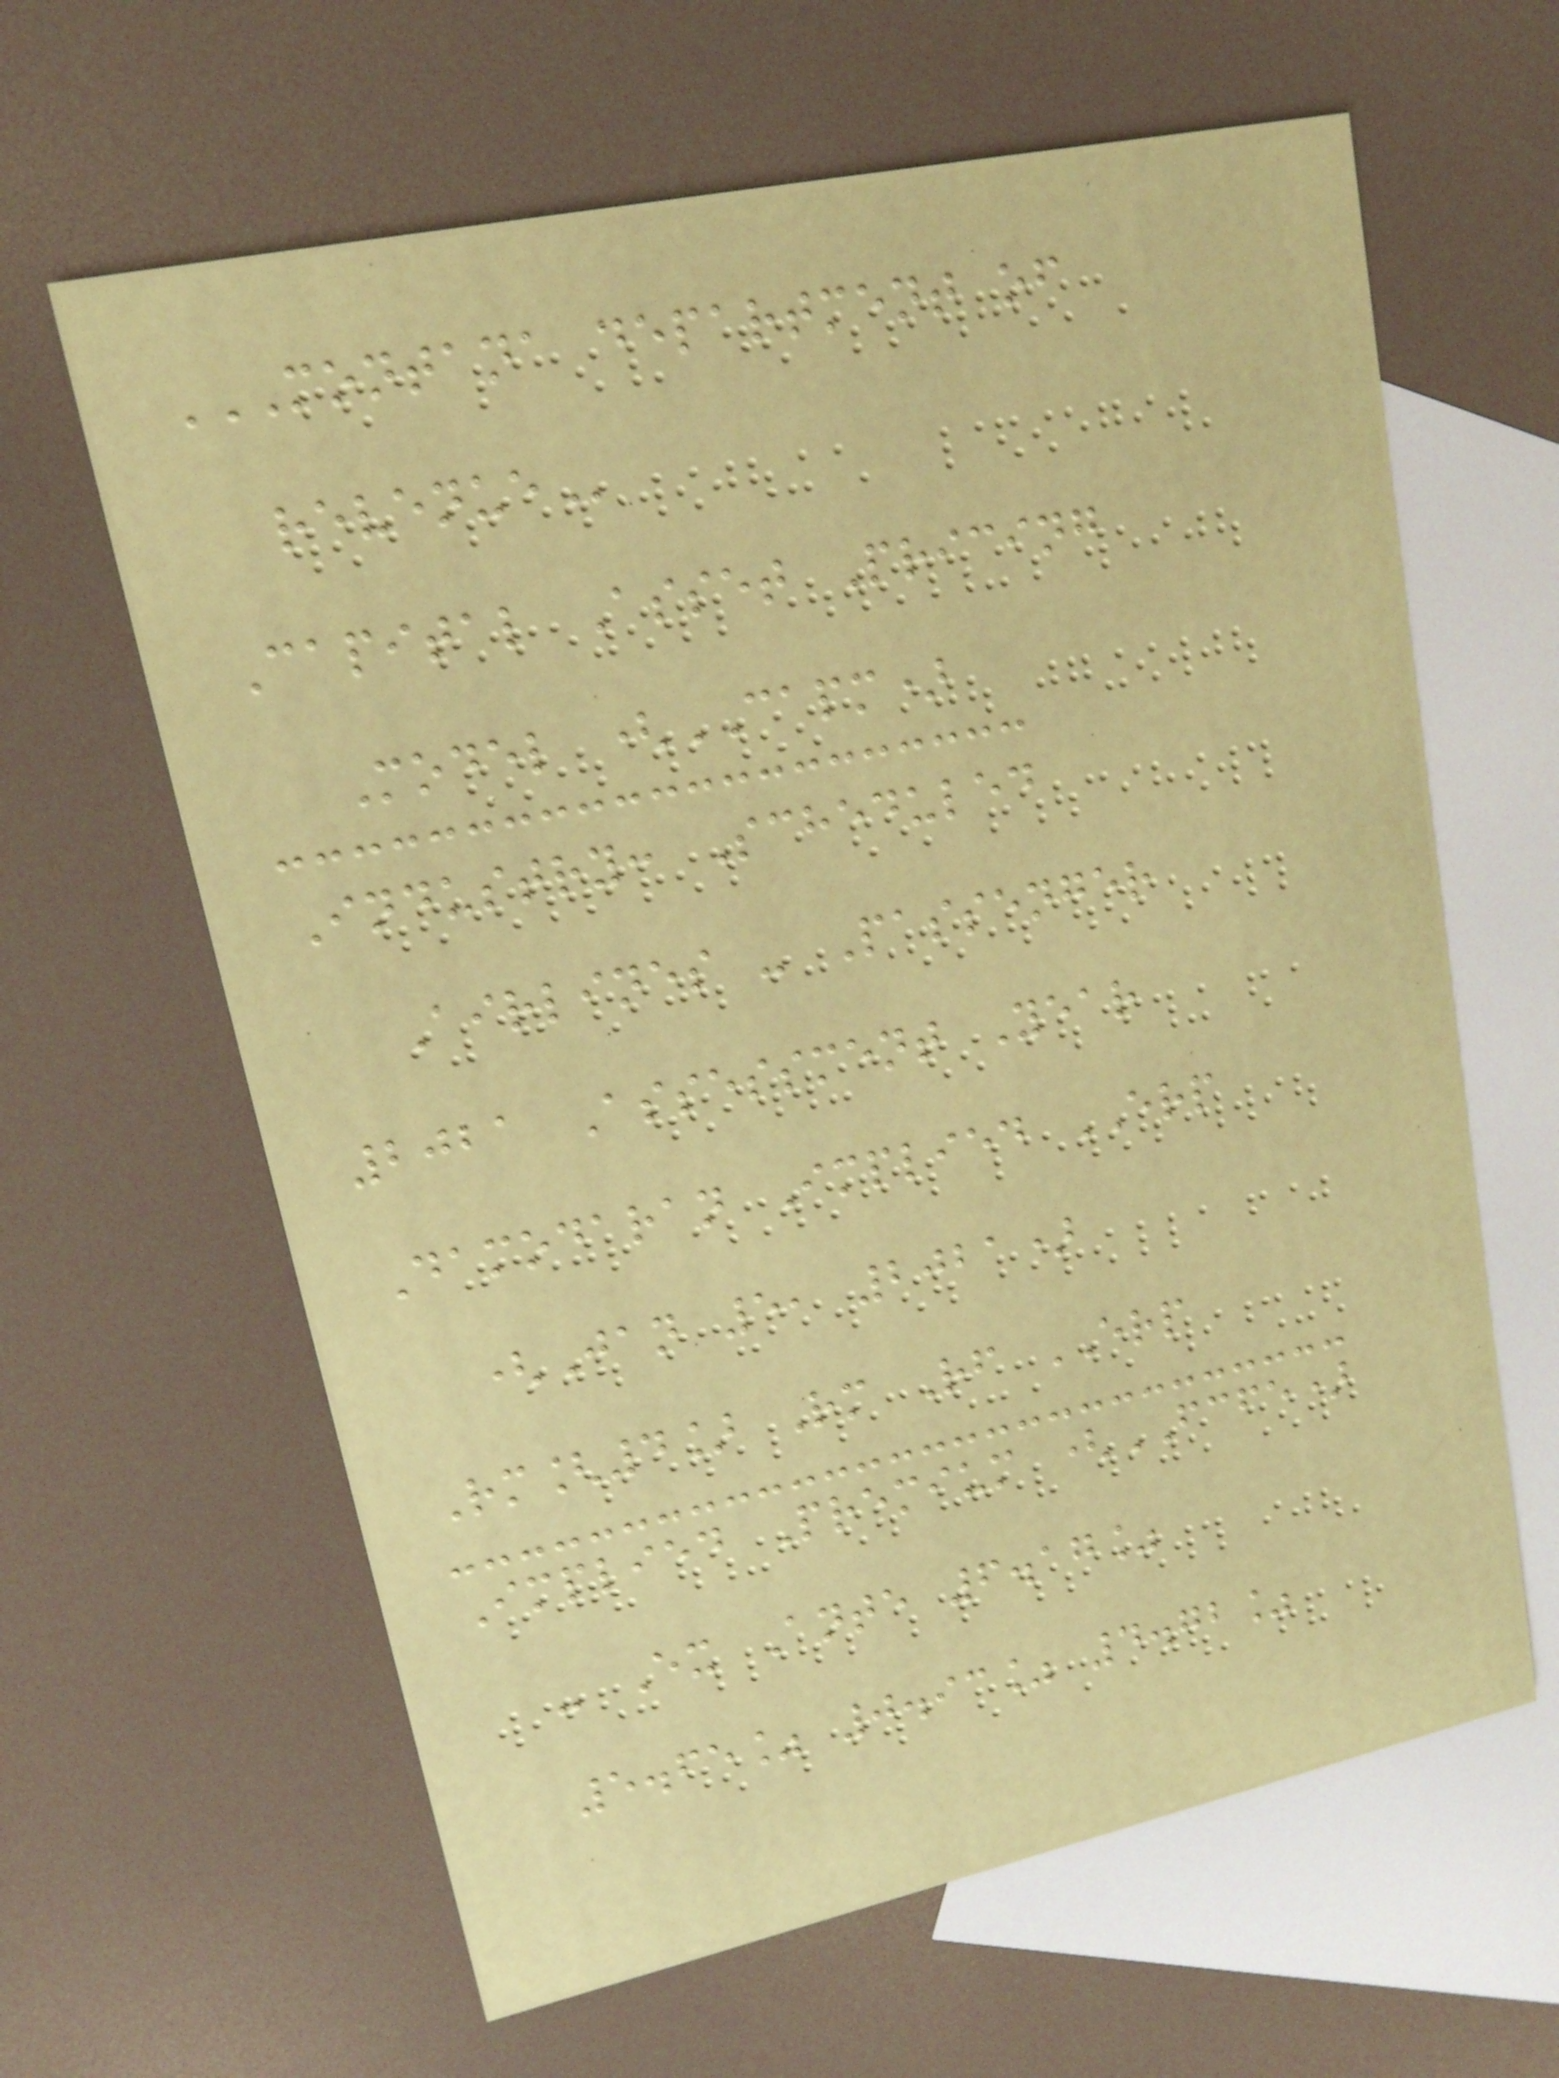MONTANA DEPARTMENT OF
REVENUE
Capital Asset Pricing
Model (CAPM)
Industry: Scheduled
Airlines - Passenger
2021 Assessment Year
Damodaran Implied ERP
(Jan 5, 2021)
Rm[4] Rm Rf ERP
Implied Premium (FCFE)
- Ex Ante 6.17%
5.65% 0.93% 4.72%
